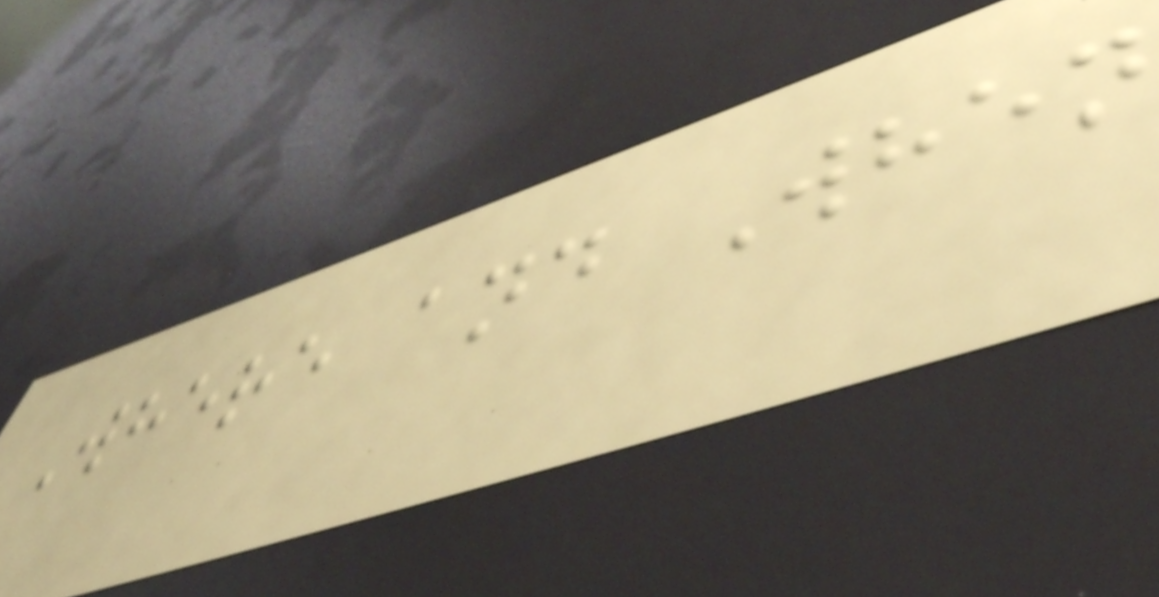Where and When
